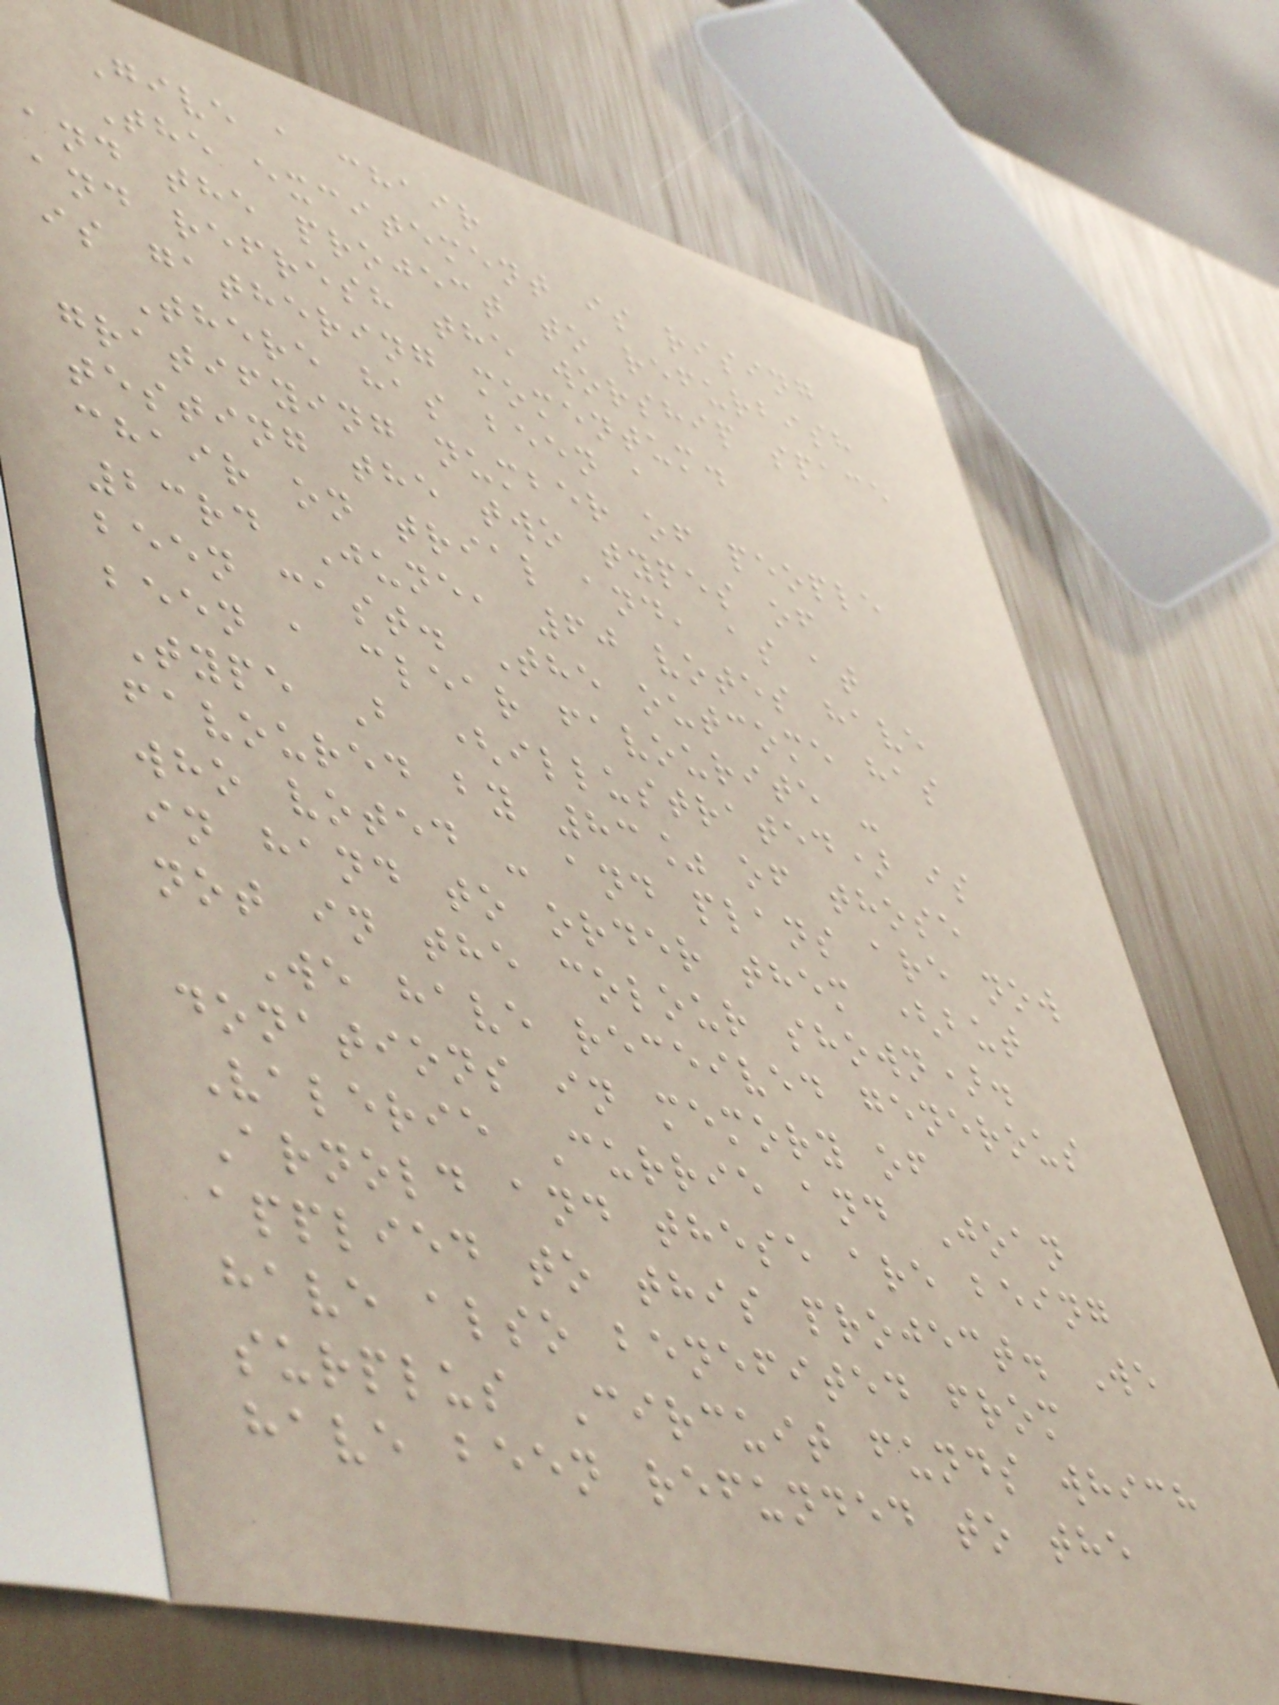Give a chair
The excitement is rising
and the project to refurbish
and refresh the worship space
is gathering momentum.
There has been a
gratifying number of people
testing the two types of
chair on trial and, as at
23rd June, 60 votes have
been cast. The outcome has
been a clear favourite -
Type B (illustrated) is
favoured by 83% of those
who voted - and plans are now
in hand to order them (but
not in the colour shown).
We have received generous
donations in memory of
Valerie Currie and Joan
Arnold and these are being
applied to this project. We
have also benefited from
surplus Circuit funds which
have been refunded to the
